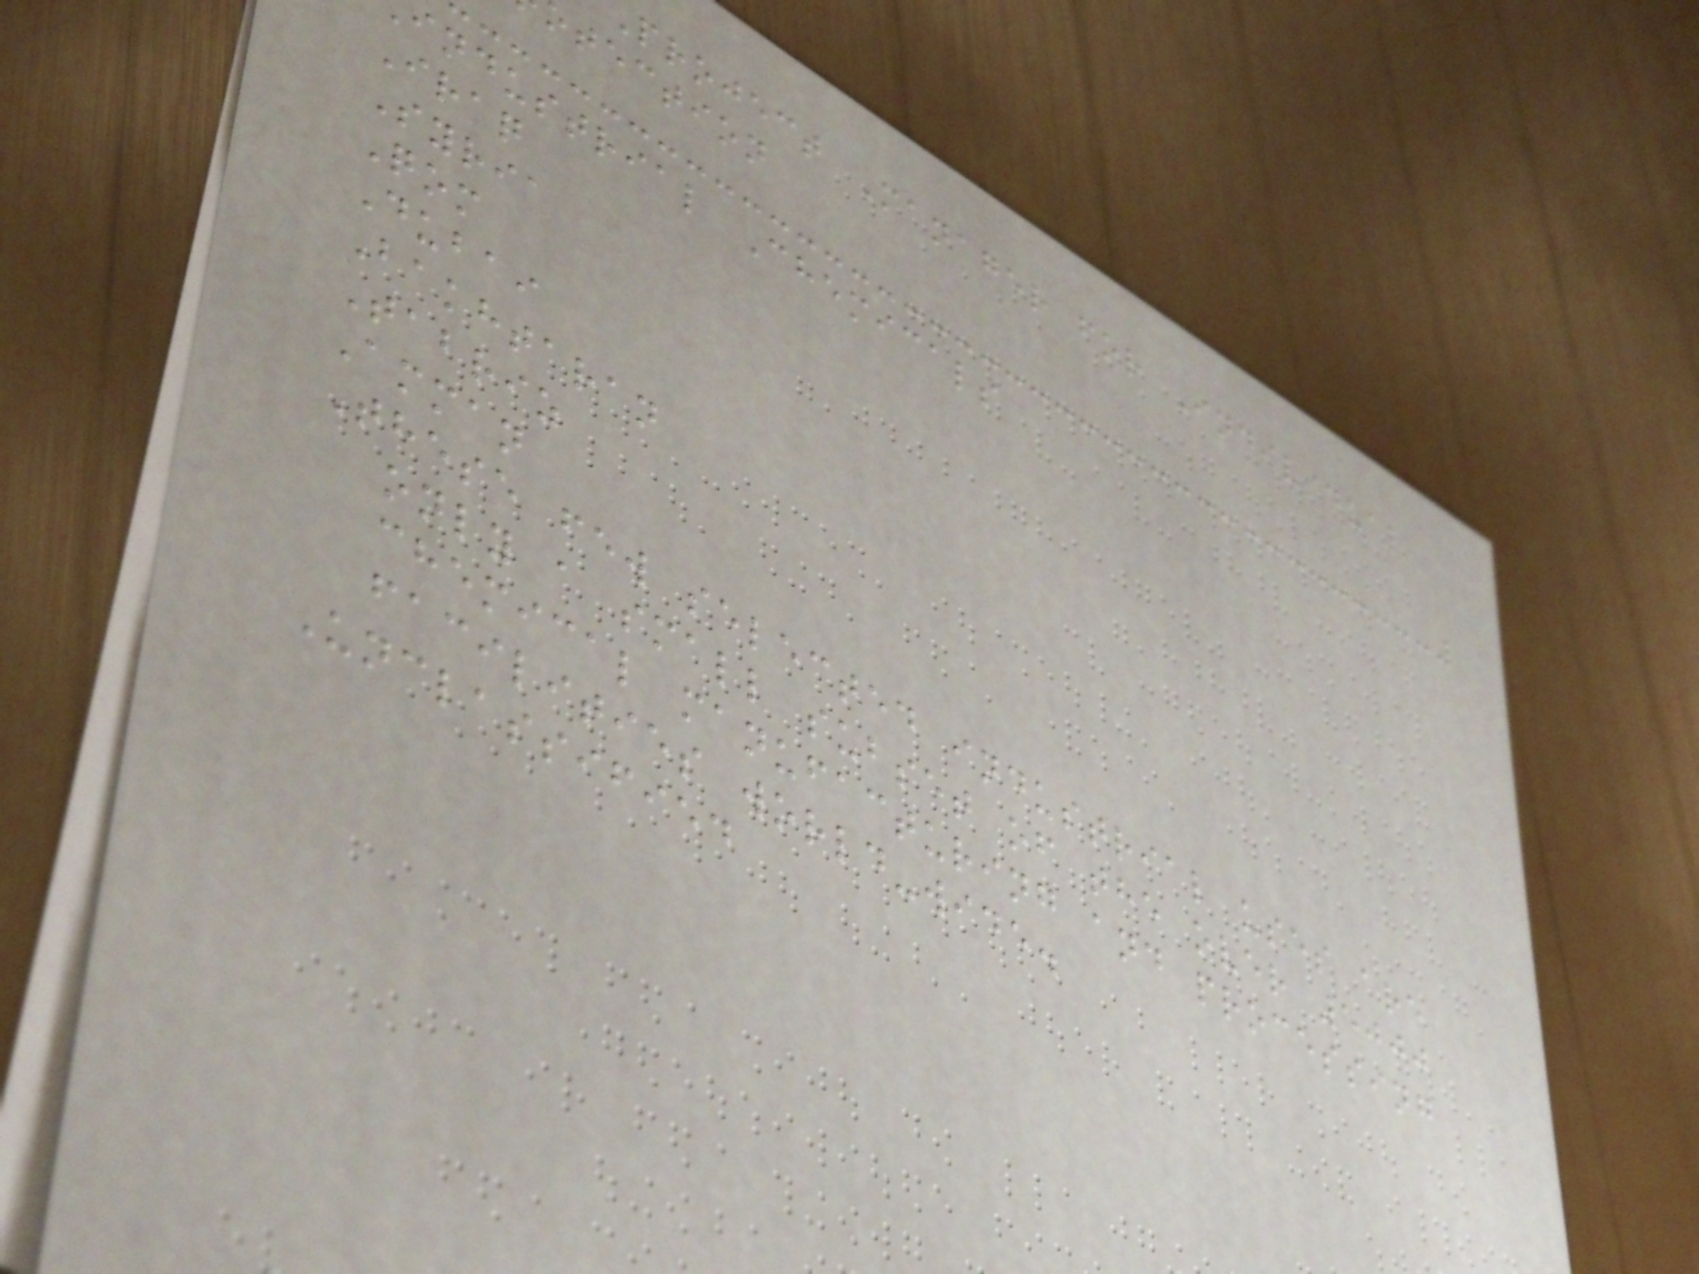project Manager for Individual
tection
industrial Chemicals
Iraq
Syria
Qom
Dubai
Bakhtaran
Tabriz
Amman
These few selected industrial uses are
only a small subset of the over 5000
chemical manufacturing and processing
facilities world-wide.
Unclassified
